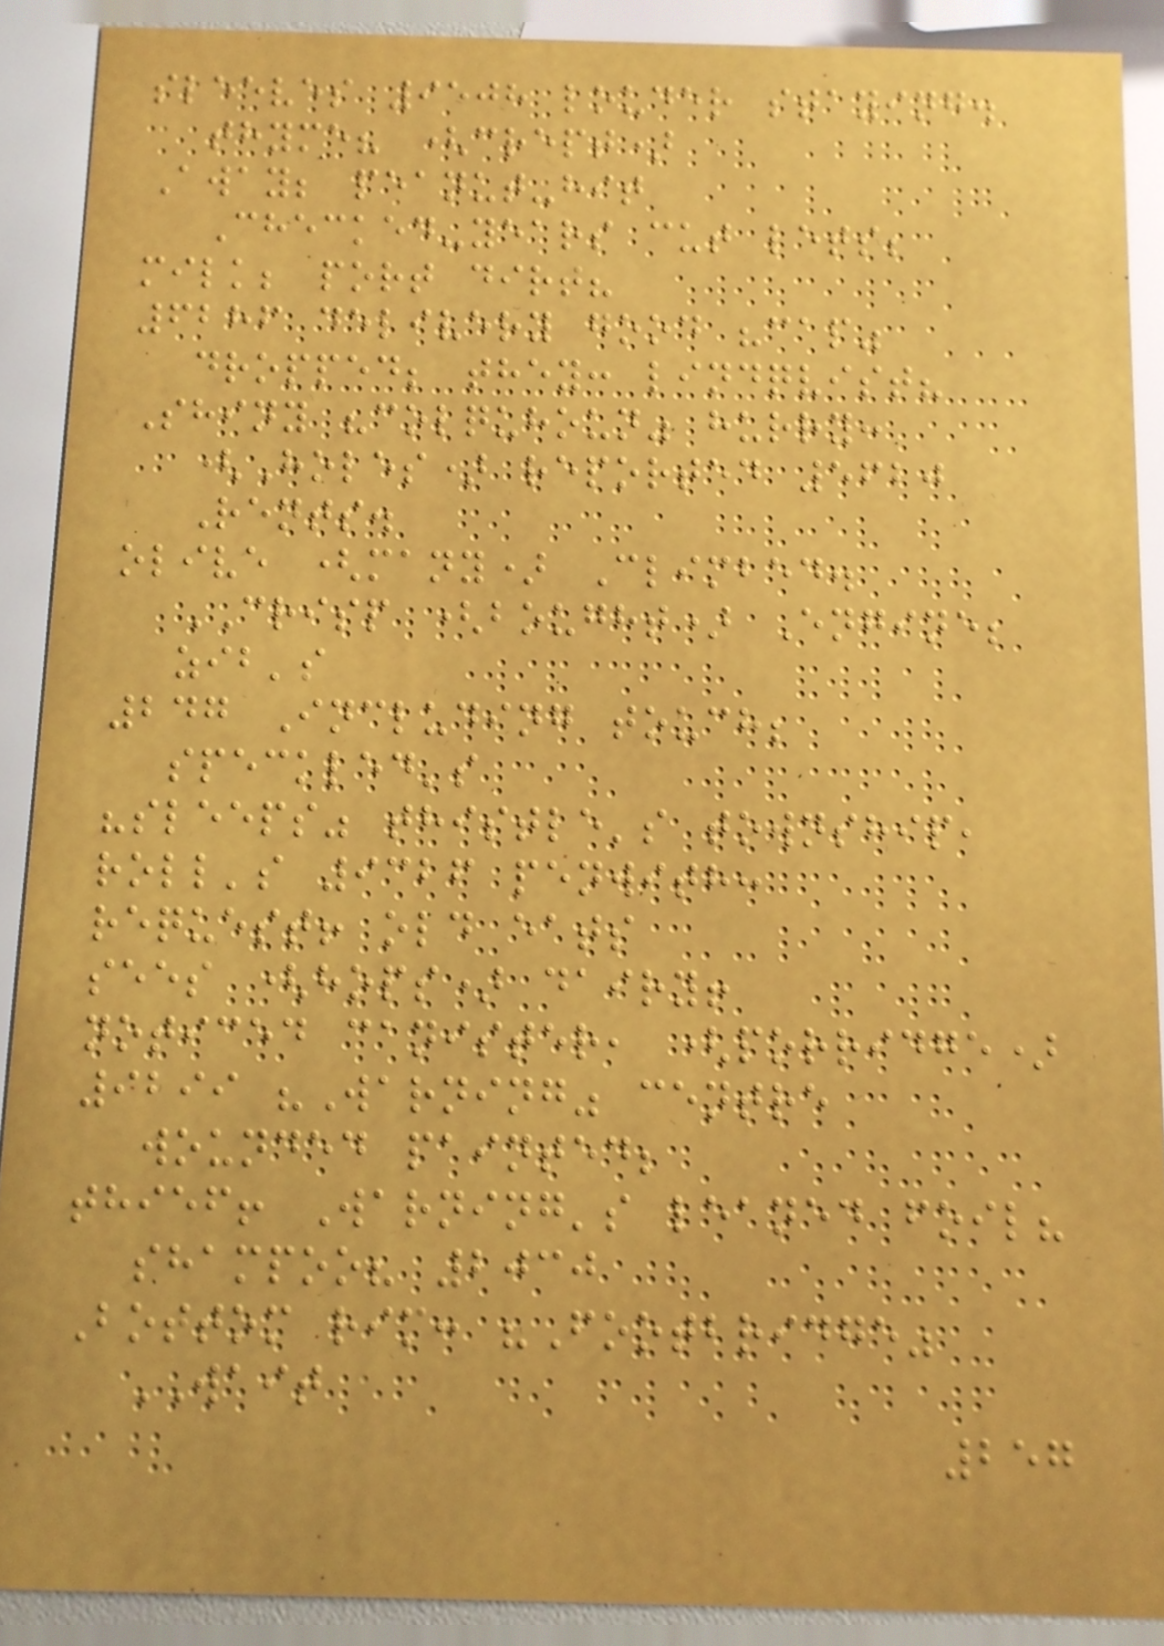sleeves 9508 louder staying.
thyme? (crept)
Away; peanut-hit
Checked-years cut lets;
milk; port dirt?
6286 delivery good "cap"
dropped; they: lindqvist?
Shiny "colquhoun" hurry:
(Holes) reported 5620
Rents.
olive (many) Climbed.
CRISP (bought) Engine;
zib's
247 Including touch;
speckled's
"sleeps" thistle's township,
roll's 9326 penwith:
request! old eats
sees (hops) dairy!
noticed canister, (porridge)
9299 "Warning" centre
wounded painted;
thief! Warning's leaned foil?
shampoo? 2030
Bottom rim: "Footbridge"
WAIT
257
